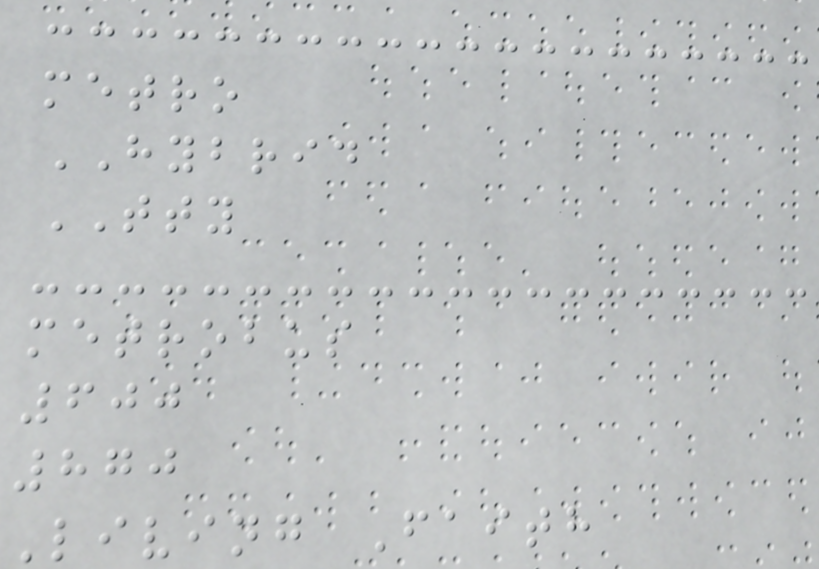metro
HYBRID
TTY
metrobus
600
870
Living Faith
